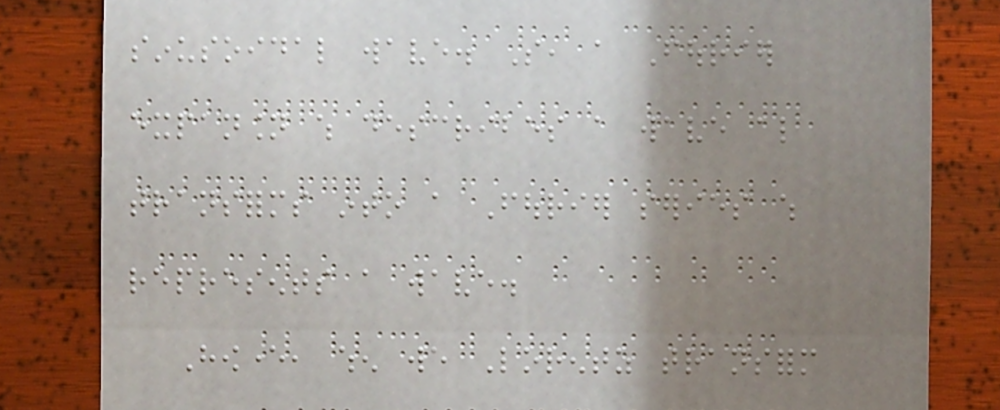sinusoidal wave. So, a Fourier
expansion which describes a wave also
transforms into a Fourier series which
represents a wave.
However, when we Lorentz transform
